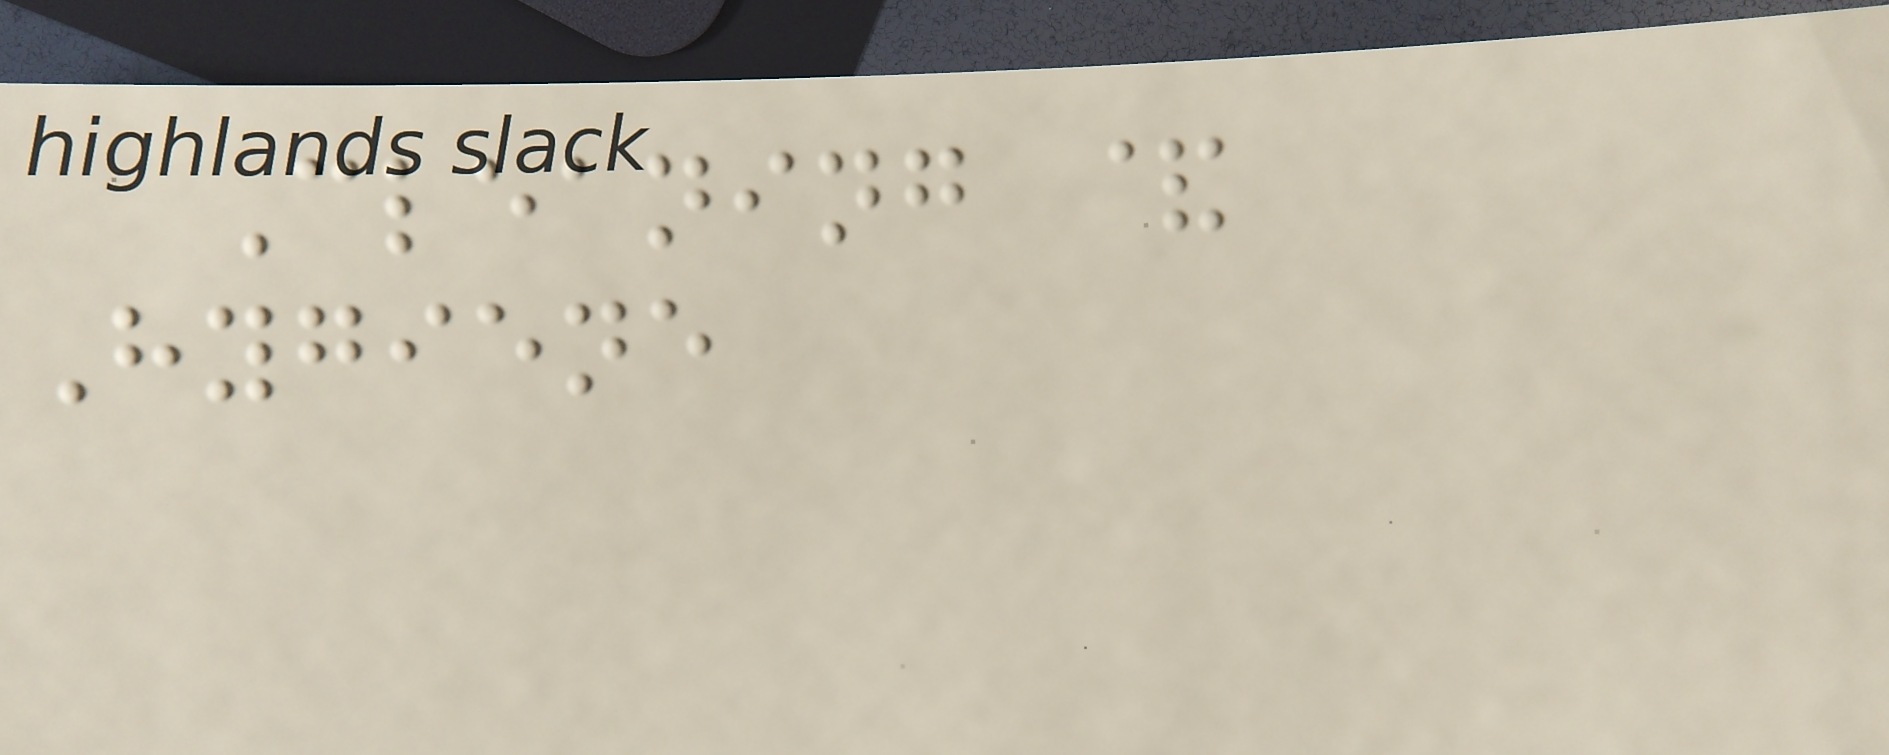Cleaning &
Hygiene
